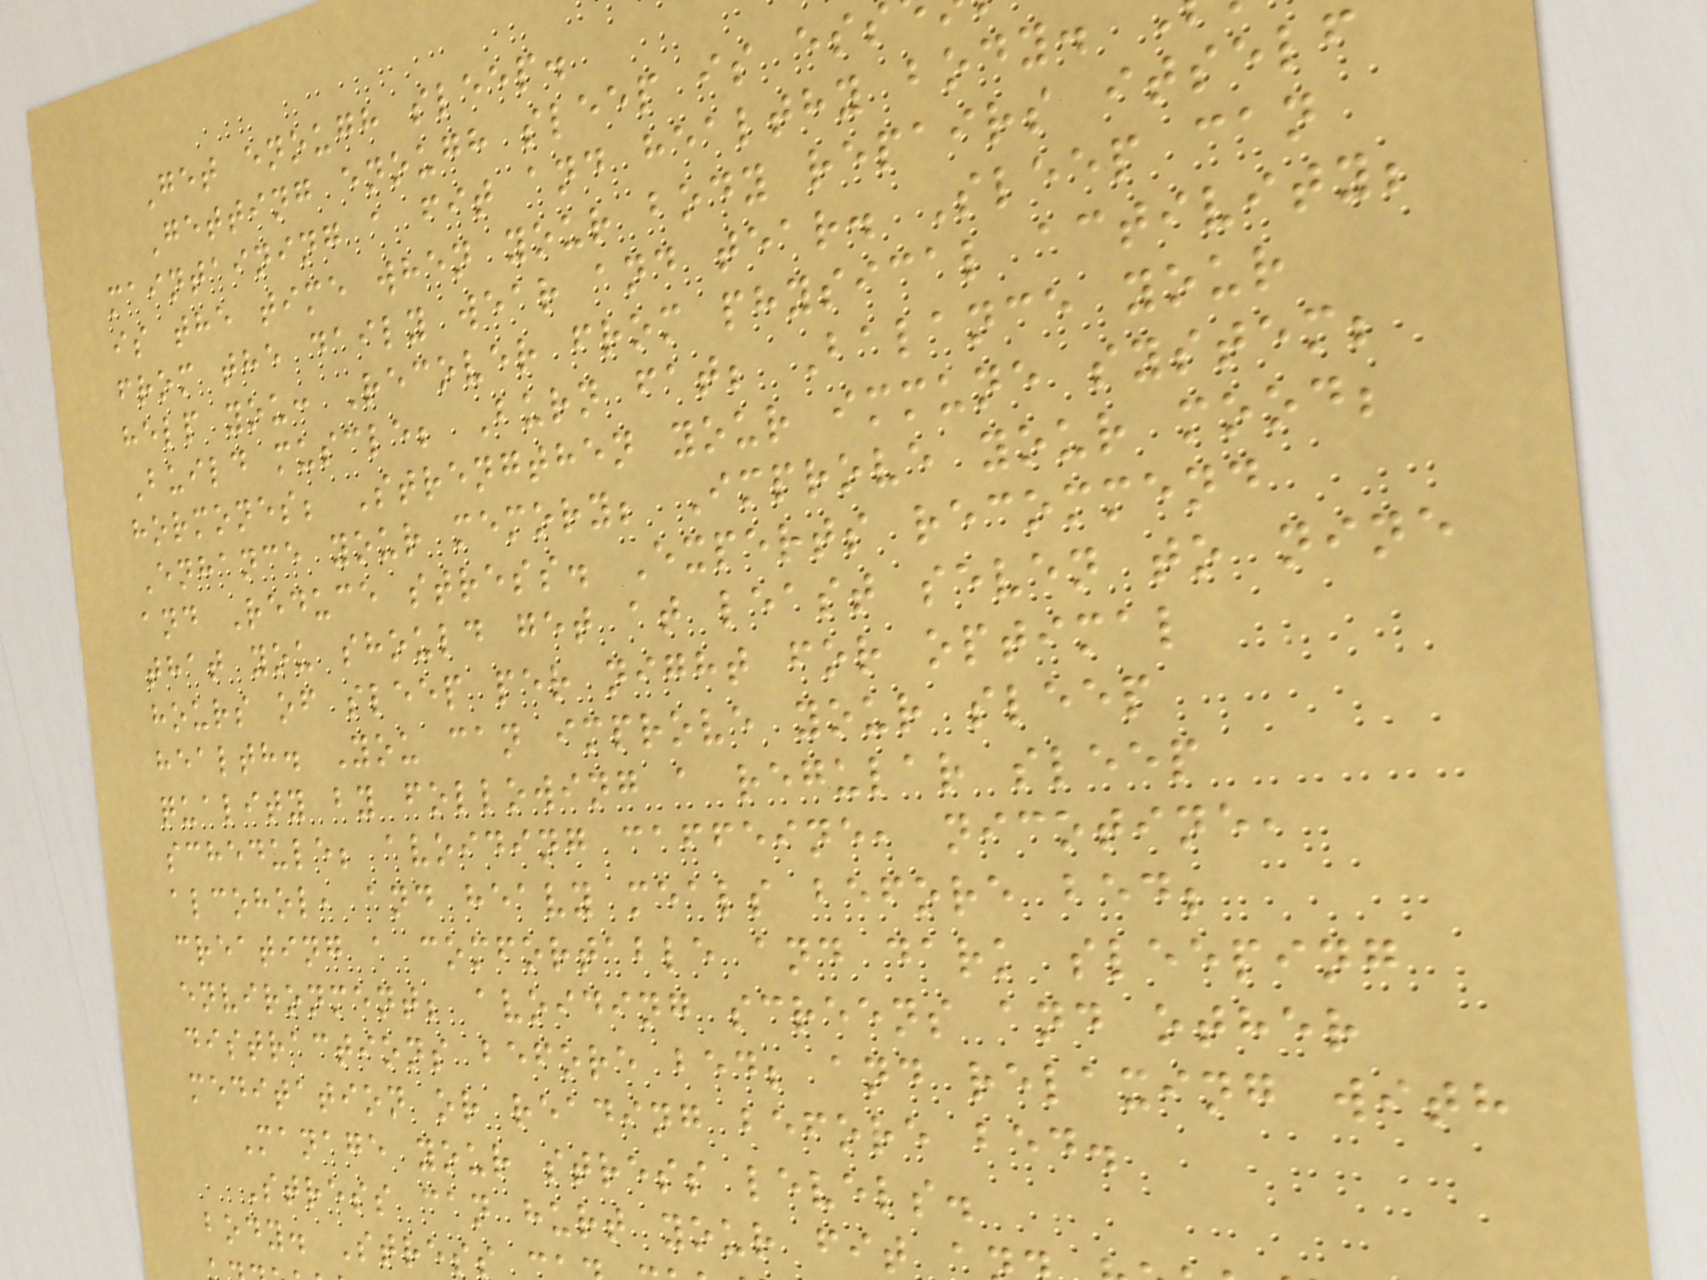Get enough sleep.
Getting enough sleep is ess
maintaining a fit and healthy body.
is the time when your body repairs itself
from the daily wear and tear. Sleep can
help you: Recover from physical activity;
Build muscle; Burn fat; Balance your
hormones; Strengthen your immune system;
Enhance your memory; Improve your mood;
and Reduce stress. Experts recommend
that you should get at least seven to nine
hours of sleep per night for optimal
health. You can improve your sleep
quality by following a regular sleep
schedule; avoiding caffeine, nicotine,
alcohol, and heavy meals before bed;
creating a comfortable and dark sleeping
environment; avoiding screens and other
distractions before bed; and relaxing with
meditation or reading before bed.
Manage your stress levels.
Stress can hurt your fit
body. Stress
